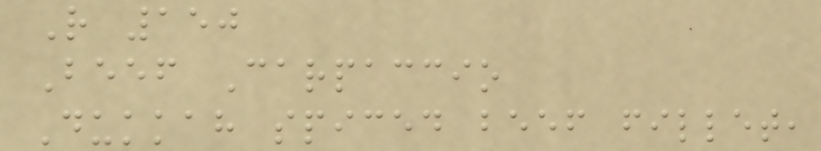R 150
Beef Carpaccio
Dukkah spiced beef fillet,
